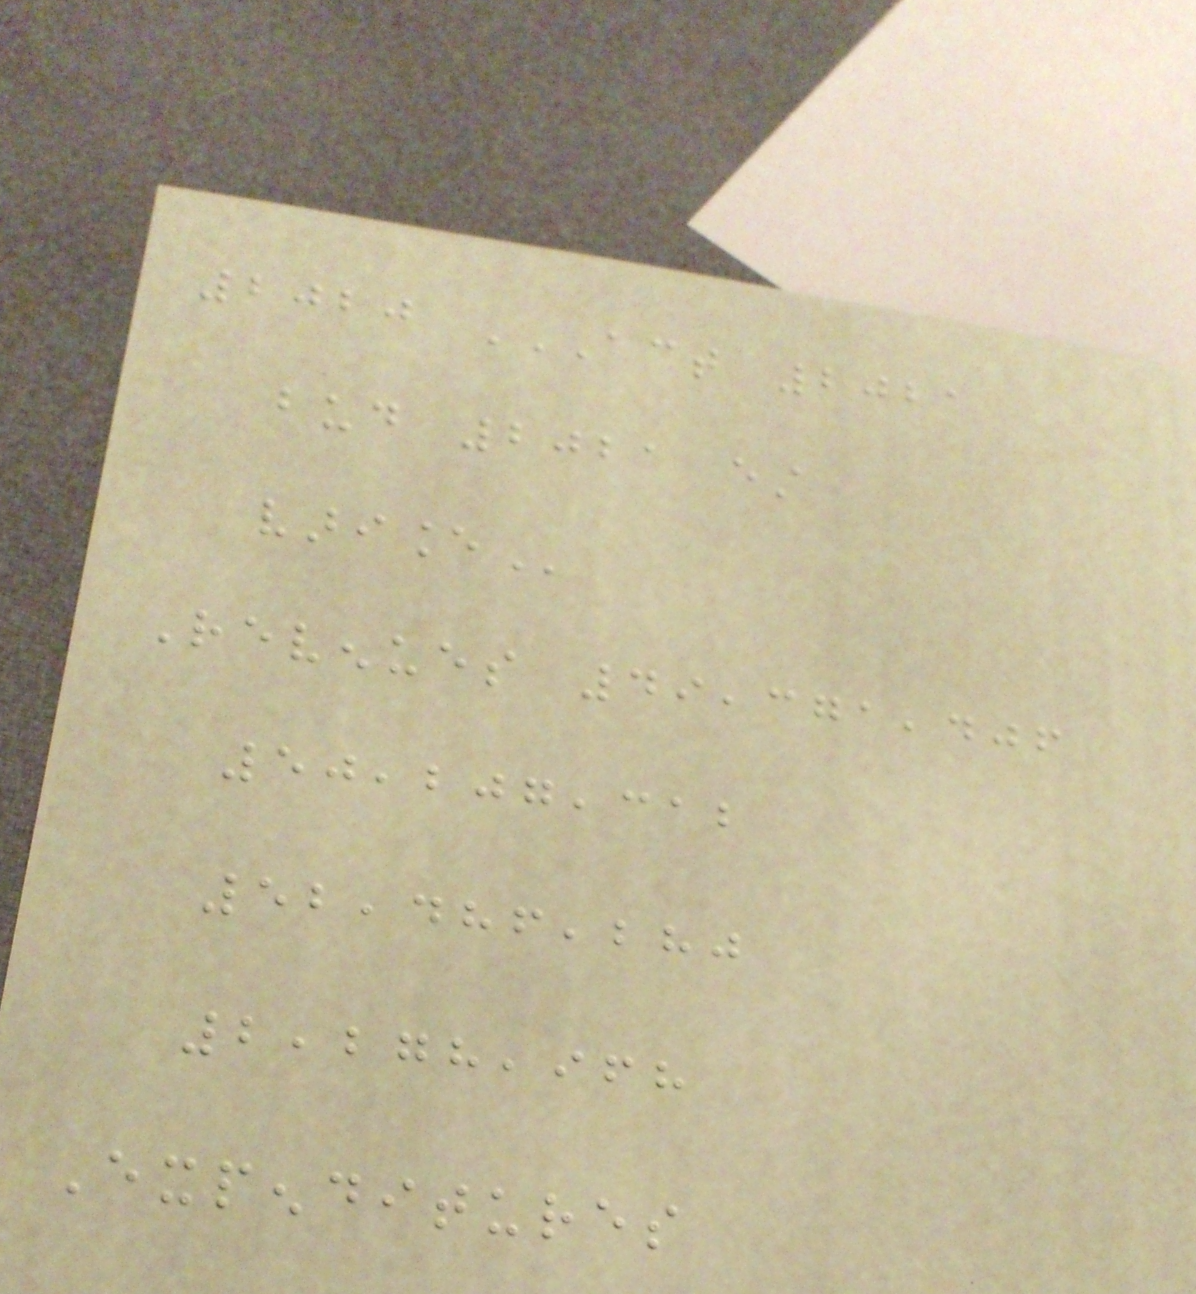2020 ACT 2021
BUD 2021 EST
VARIANCE
Revenues 49,371,406
50,207,312
52,486,280
2,278,968
Expenditures
